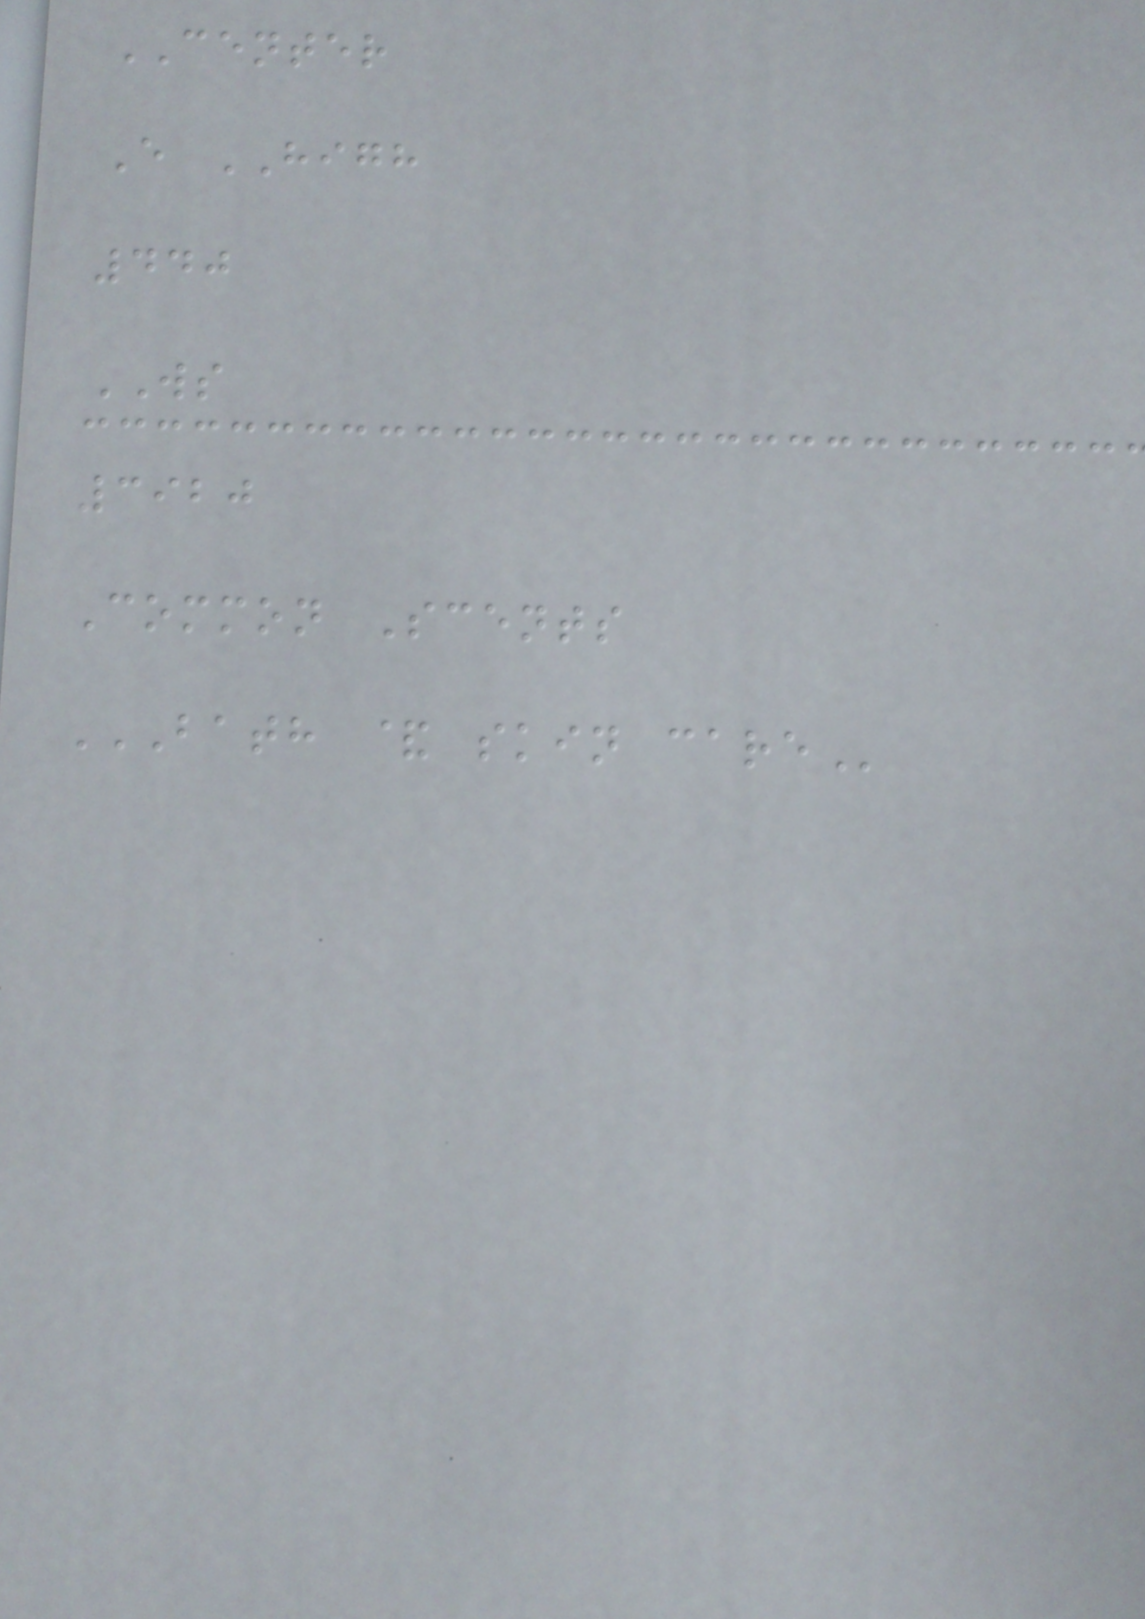CENTER
E HIGH
440
WS
3920
Common Scents
BATH & SKIN CARE
